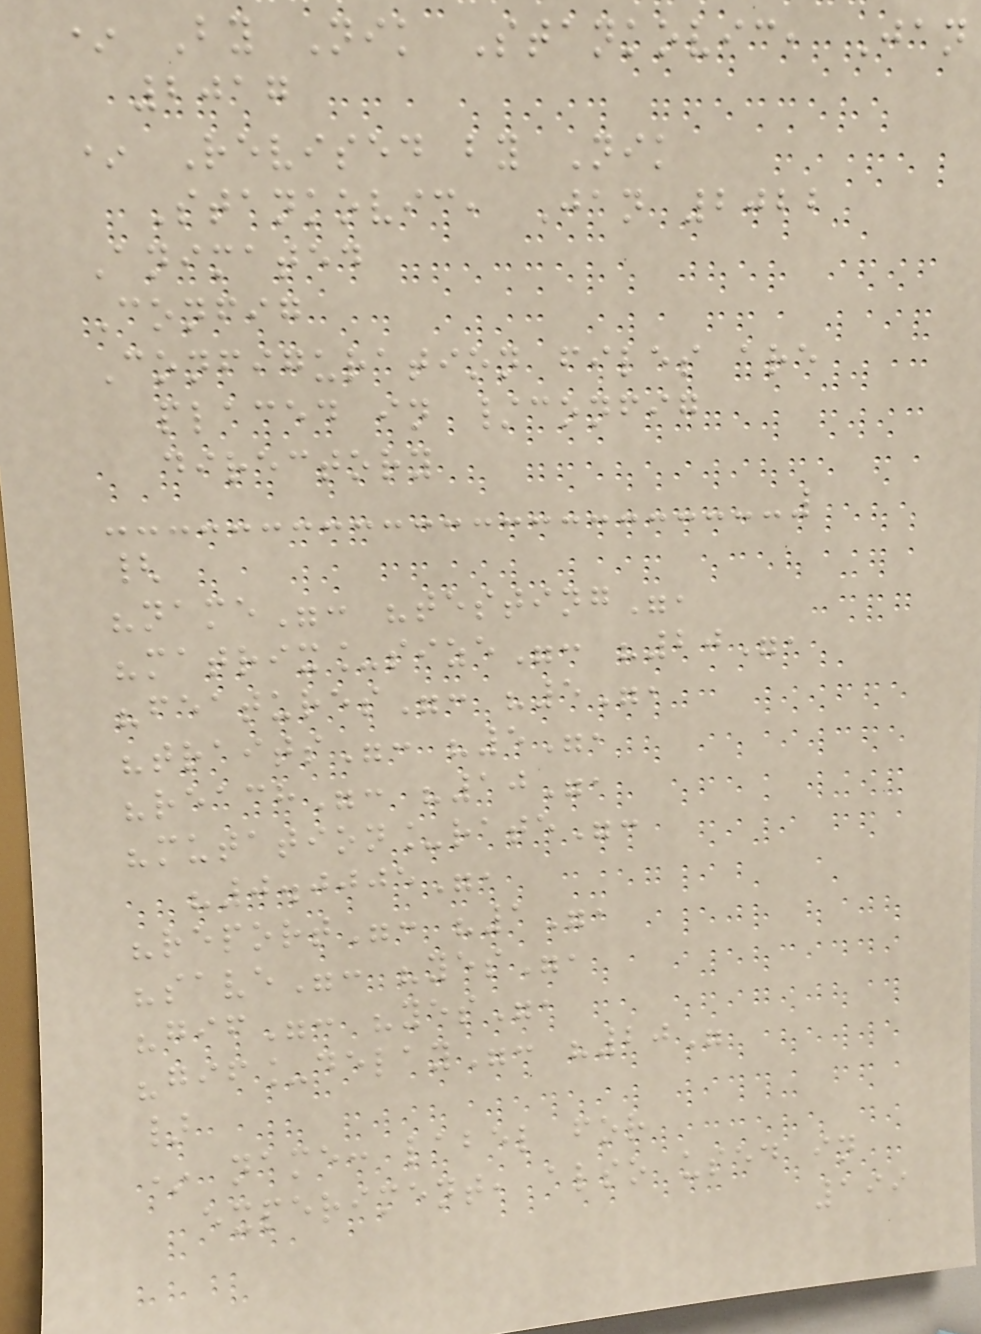* By Nik Stankovic, Jan
2017
* Revised by Nik
Stankovic, Jan 2022
Animated
Config
Configuration files are
placed in /config
directory
{
"name": "testing",
"matrix_size": "20",
"features": "5",
"traits": "5",
"reach": "10",
"mutation_rate":
"0.0005",
"report": "1",
"save": "yes",
"gif": "yes",
"gif_delay": "20"
}
* name: label for
experiment, also used in
199
